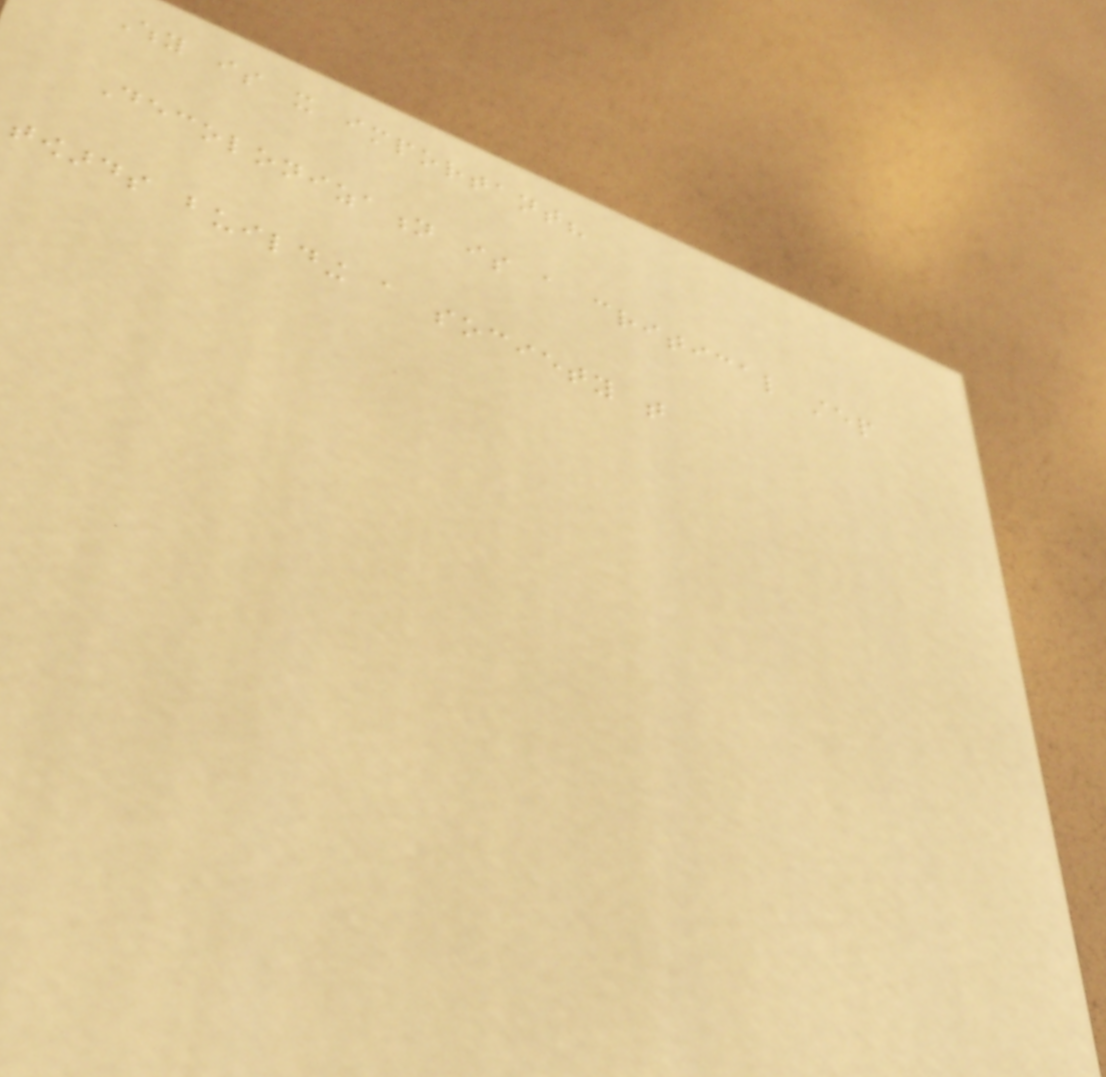Why is it important?
Decolonization is a critical step
towards building a society that
